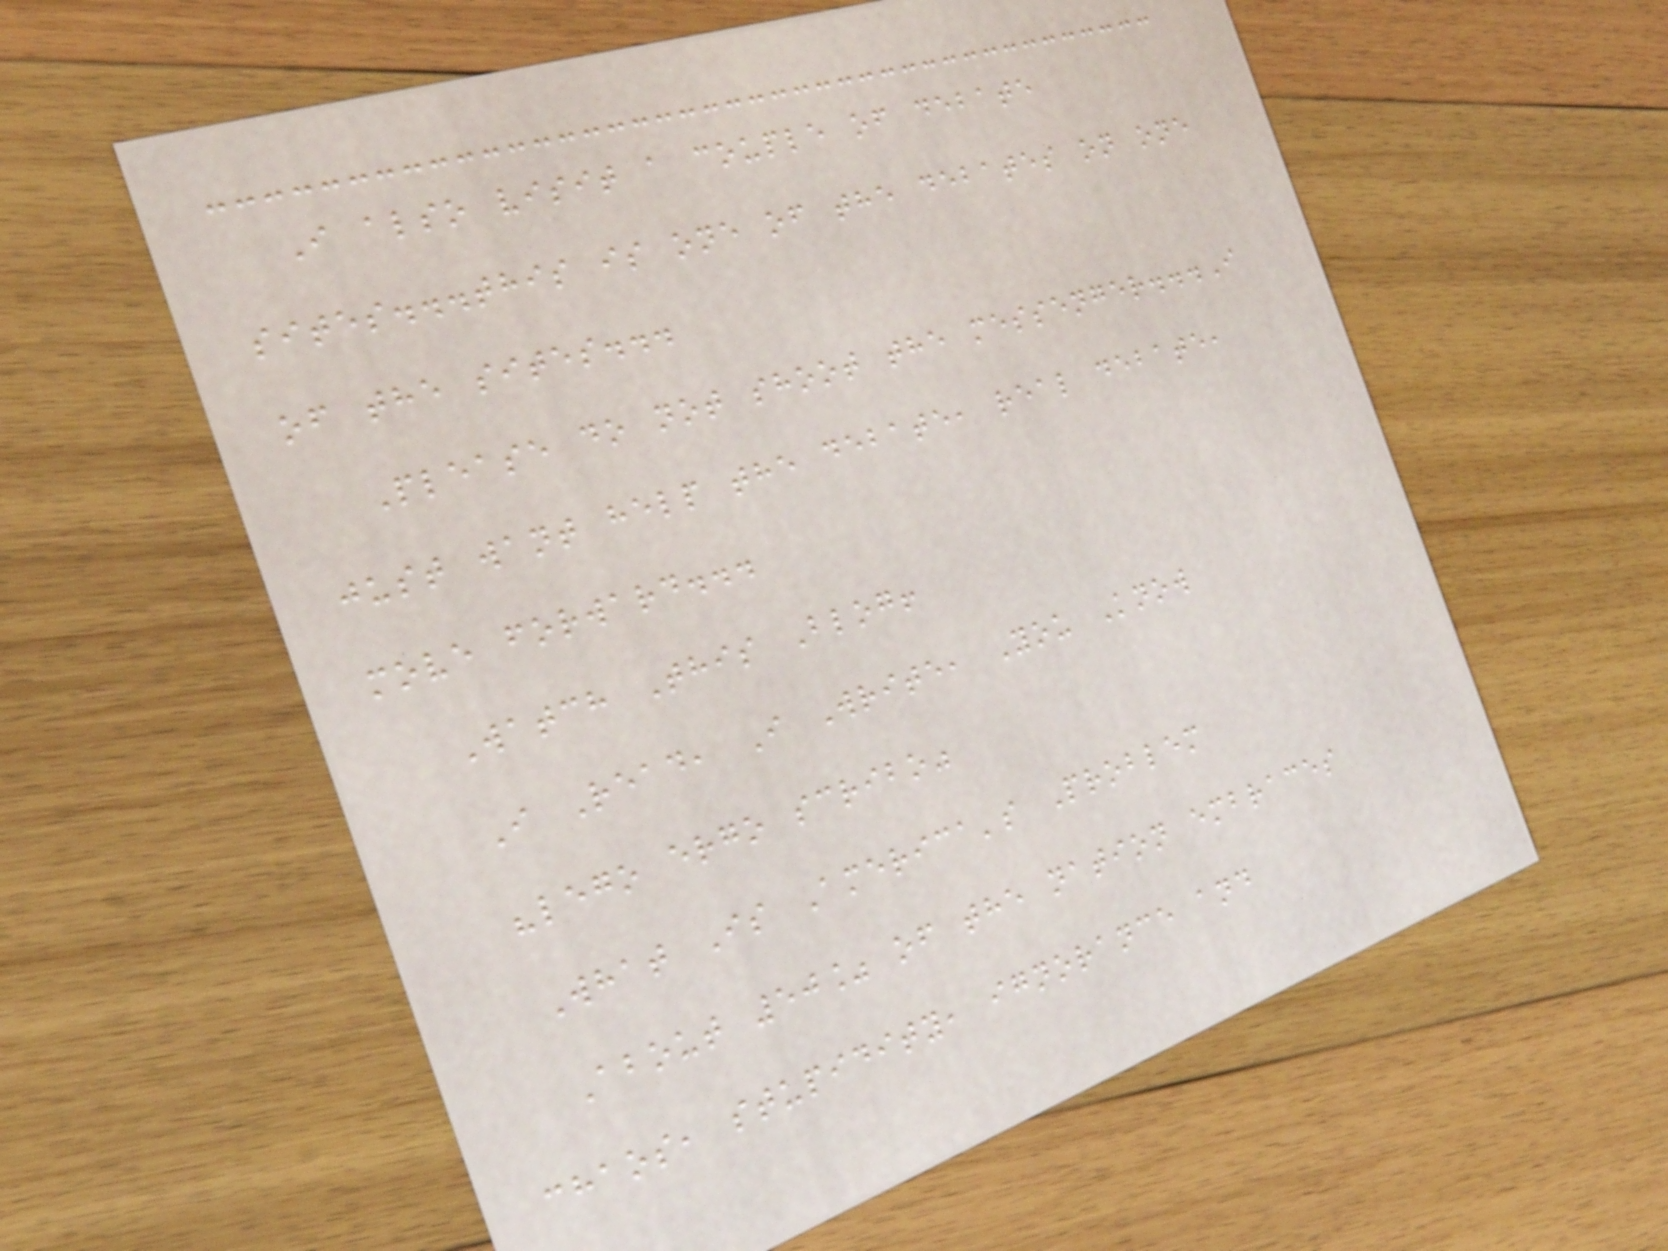I also visit a couple of debate
sites...this is one of the debates on one
of the sites...
Please do not shoot the messenger...I
just want help the debate, real debate,
move forward...
Watch This Blog!
I Read, I Write, You Know
"lego ergo scribo"
What Is America's Problem
About 50% of the nation embraces
chaos, stupidity, ignorance and
